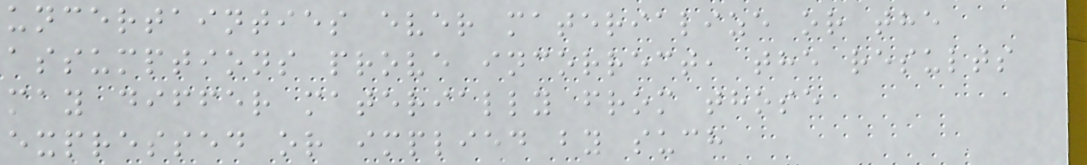uncertainties ever materialize or the
assumptions prove incorrect, the results
may differ materially from those
expressed or implied by such
